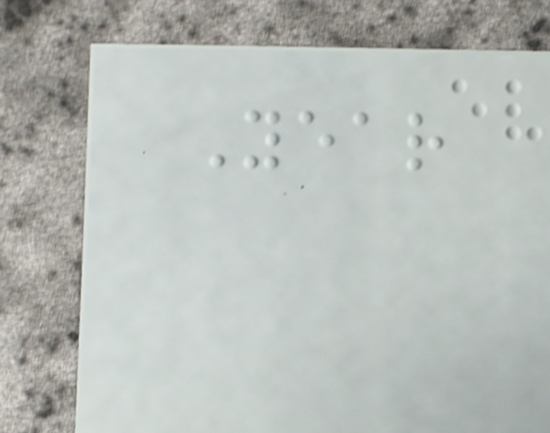Year
